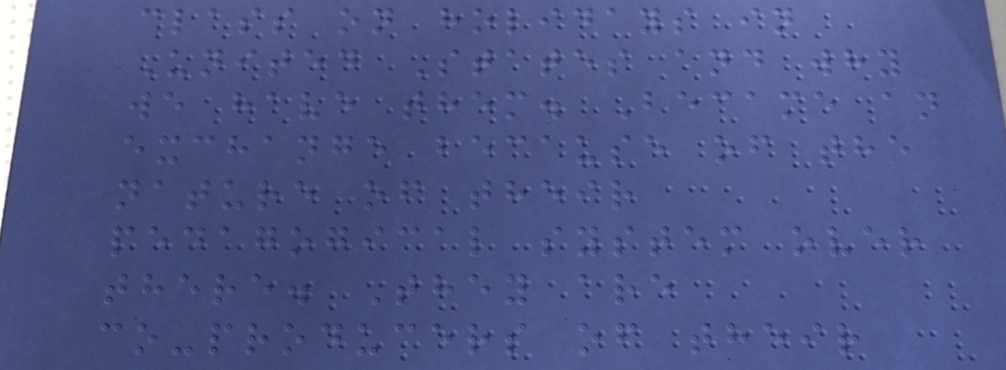class on holidays in
United States and why
we have them. Became an
exchange because of the
nature of their
pedagogical system over
there. They are
co-producers of their
